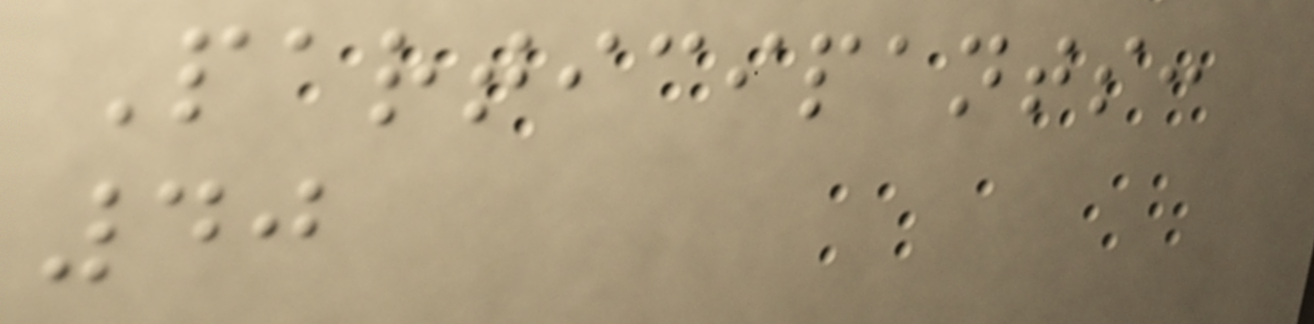Participants:
40
